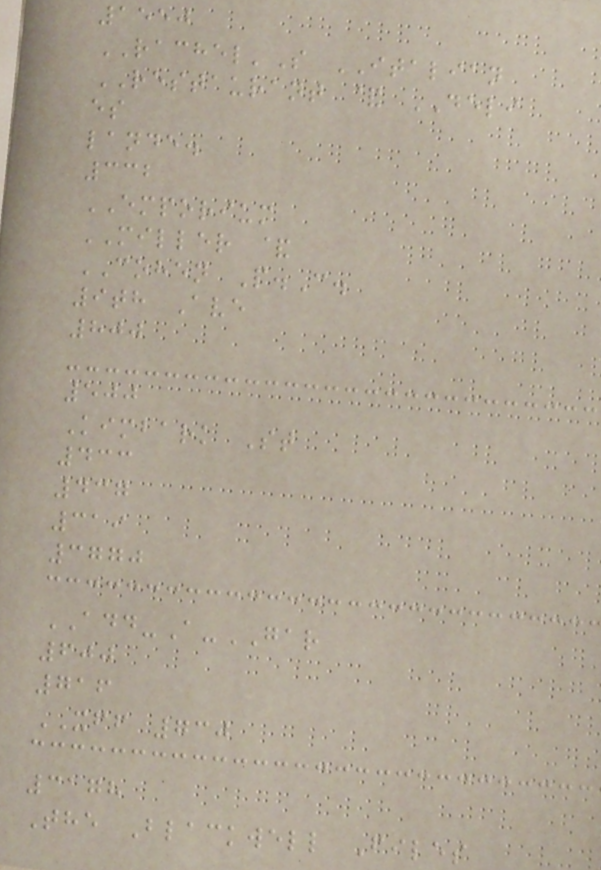1550
RACHEL'S ITALIAN
RESTAURANT & DELI
es
lande.
332
EMPORIUM
MILLER &
COHEN P.C.
9th Ave
800
500
Kimbark St
433
437
319
3770
ADD-A-GAR
600
716
XFF 730
3178
The Blackwell Files
